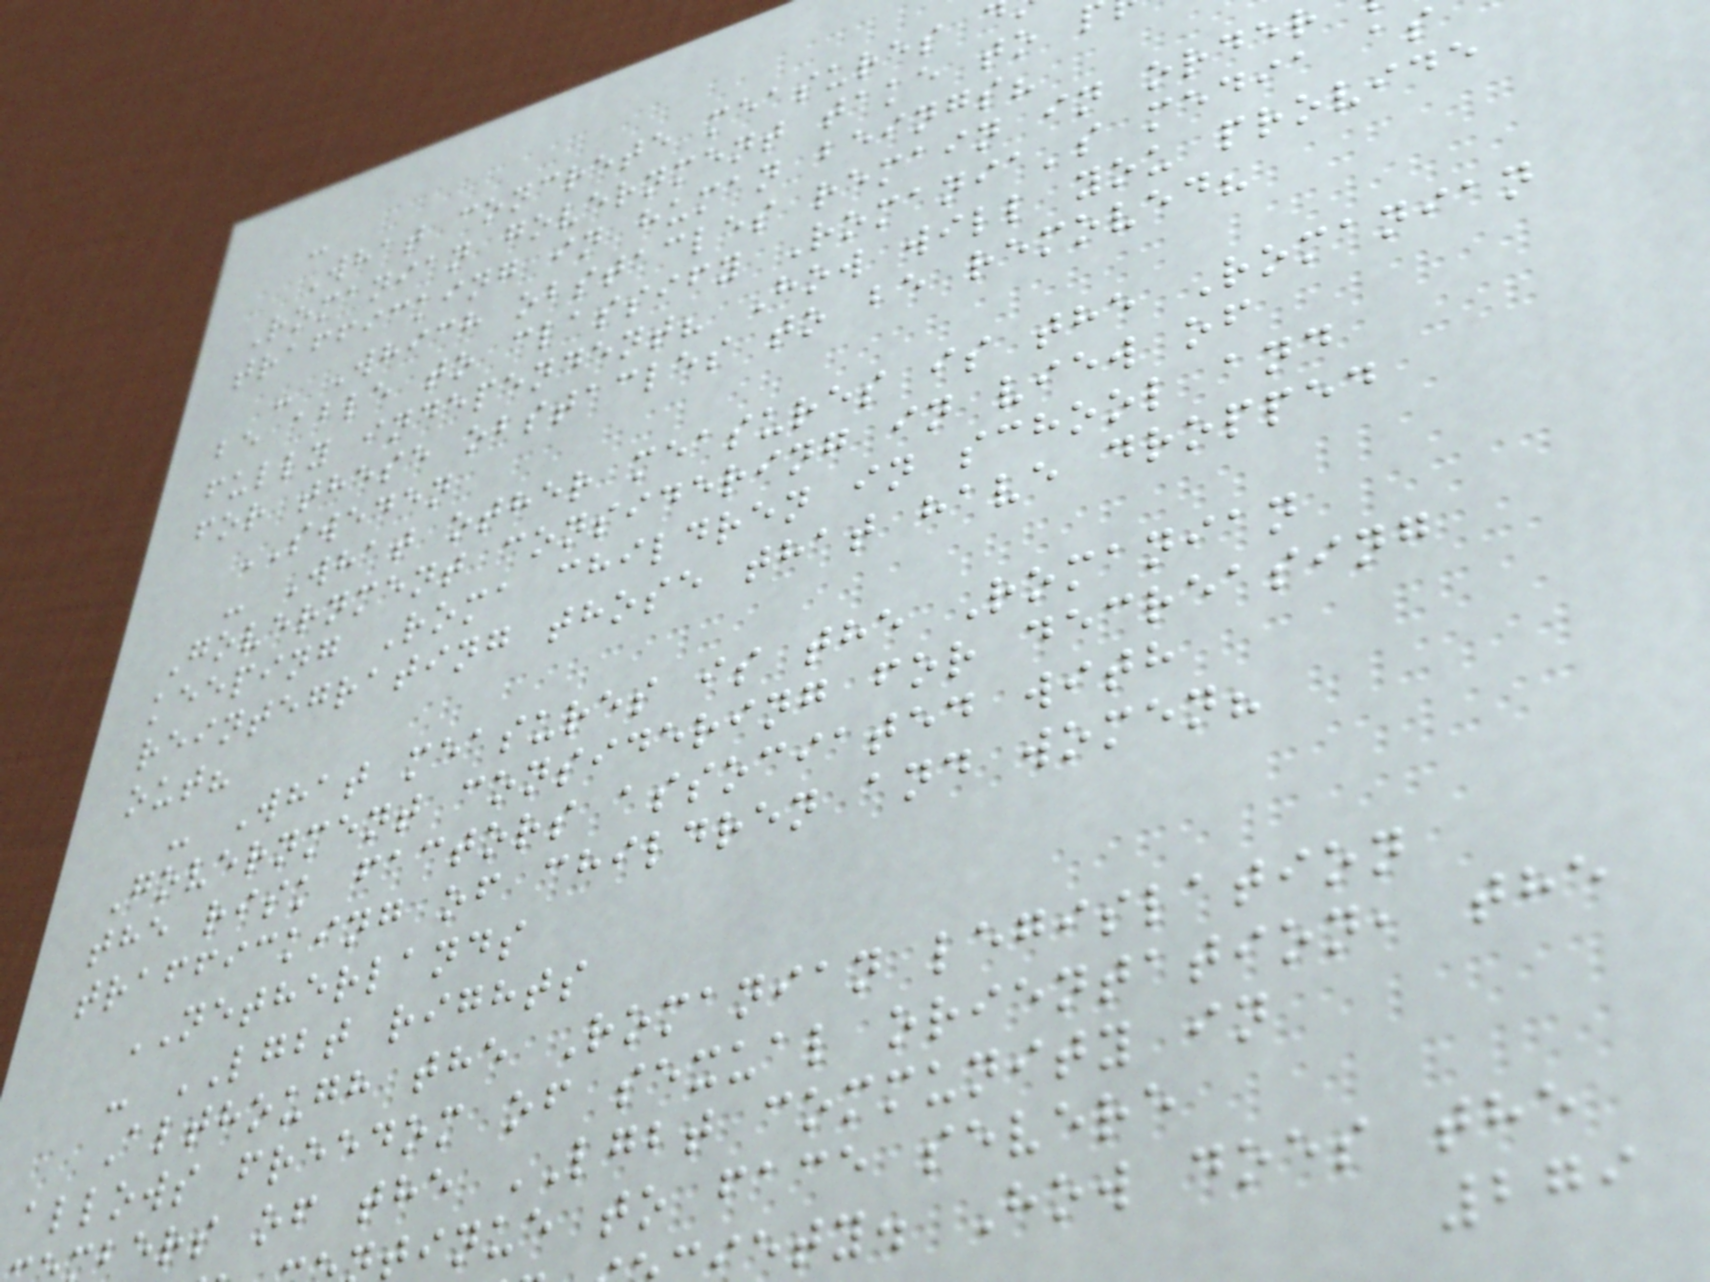-
What concrete measures
Romanian government take to
trafficking in human beings?
- Which obstacles remain in order
be able to classify Romania's media as
fully independent? How will you provide
for these obstacles to be removed?
SWEDEN
- What other measures is the Romanian
Government considering in view of
keeping Roma children in school and
reintegrating those that have dropped
out?
- What measures is the Romanian
Government considering for decreasing
the risk factors associated with
trafficking of children and women?
NETHERLANDS
- LGBT rights
Although the Romanian legislation
allows freedom of sexual orientation, the
bers of the LGBT community in
tinue to face severe
ety. How does the
279
